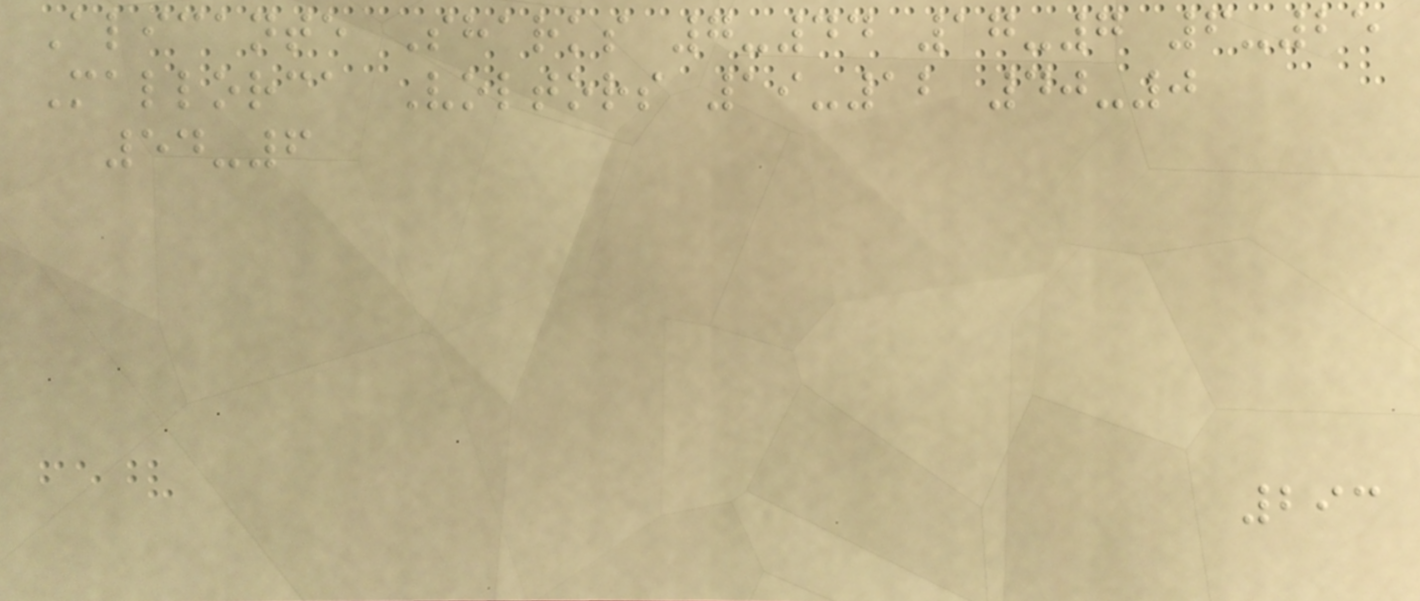Alicante Sharks 7-44 17-7 6-25
Mallorca Voltors 19-12 40-0
54-6
293
